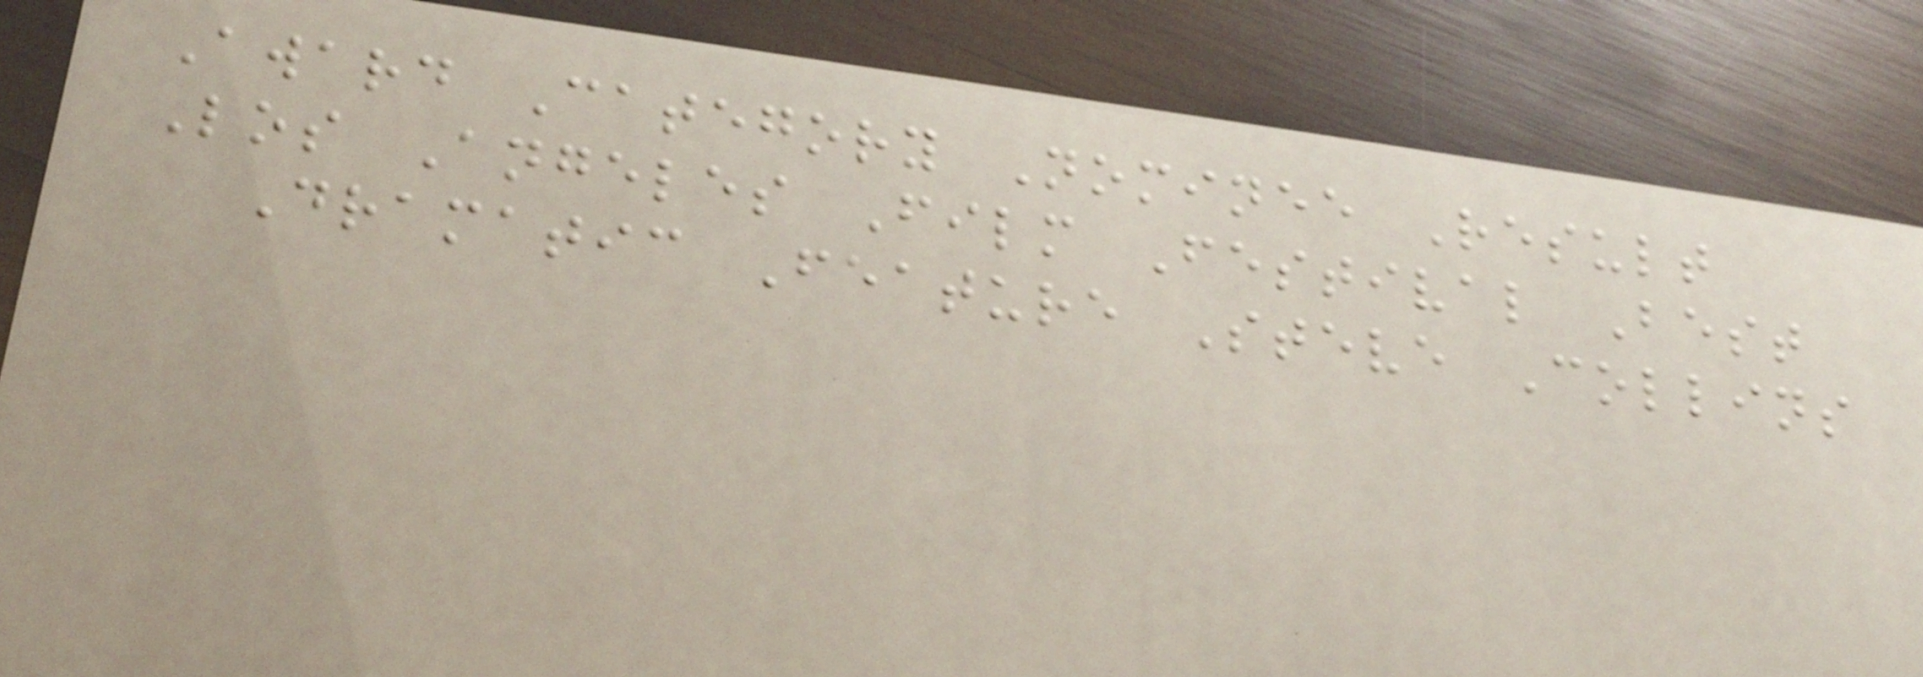Award Category Nominee Result
Los Angeles Film Festival Best
Dramatic Feature Steve Collins
